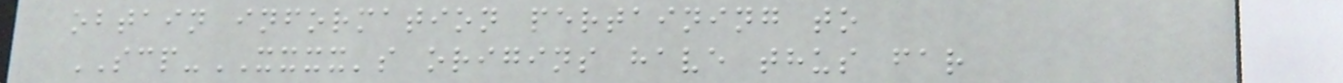obtain information pertaining to
SCP-XXXX's origins have thus far
